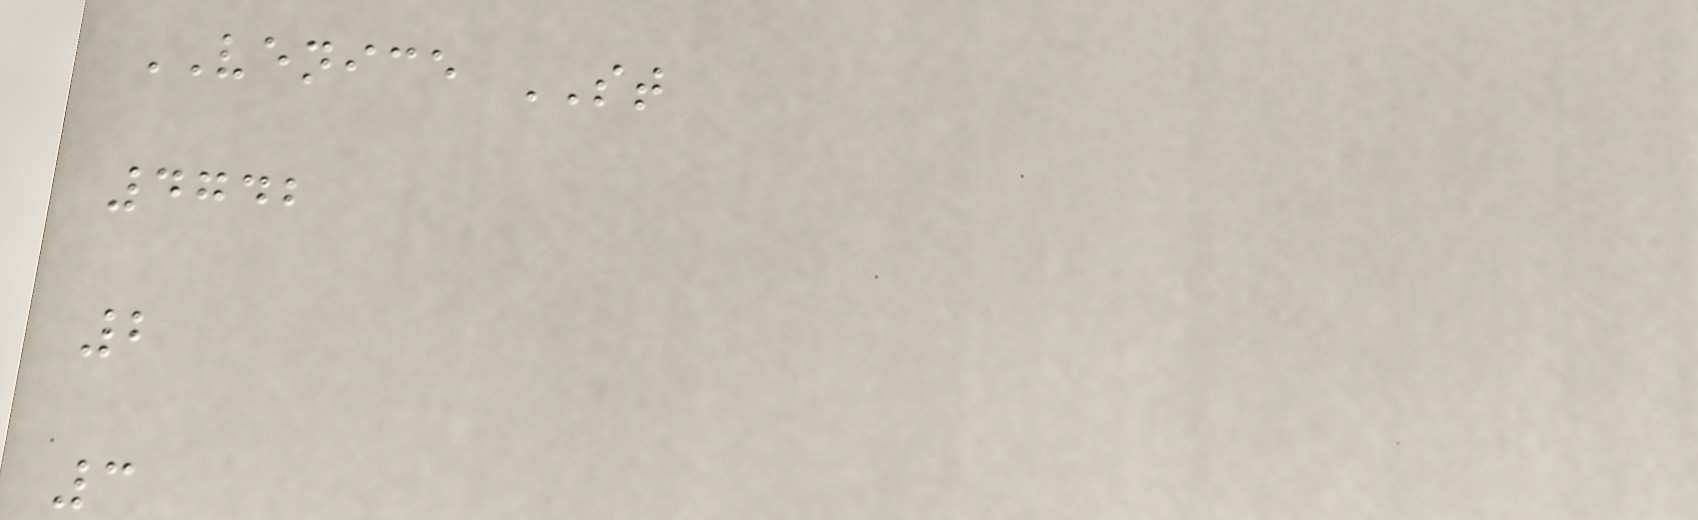VENICE ST
4742
2
3
